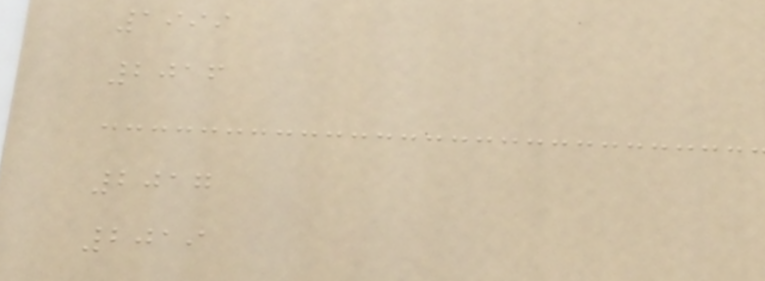1999
2016
2017
2019
